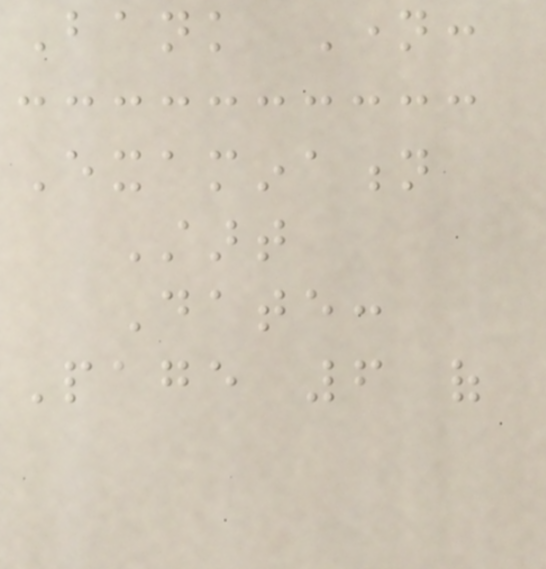Bank Name:
Examination
Start
Date:
Page 6 of
